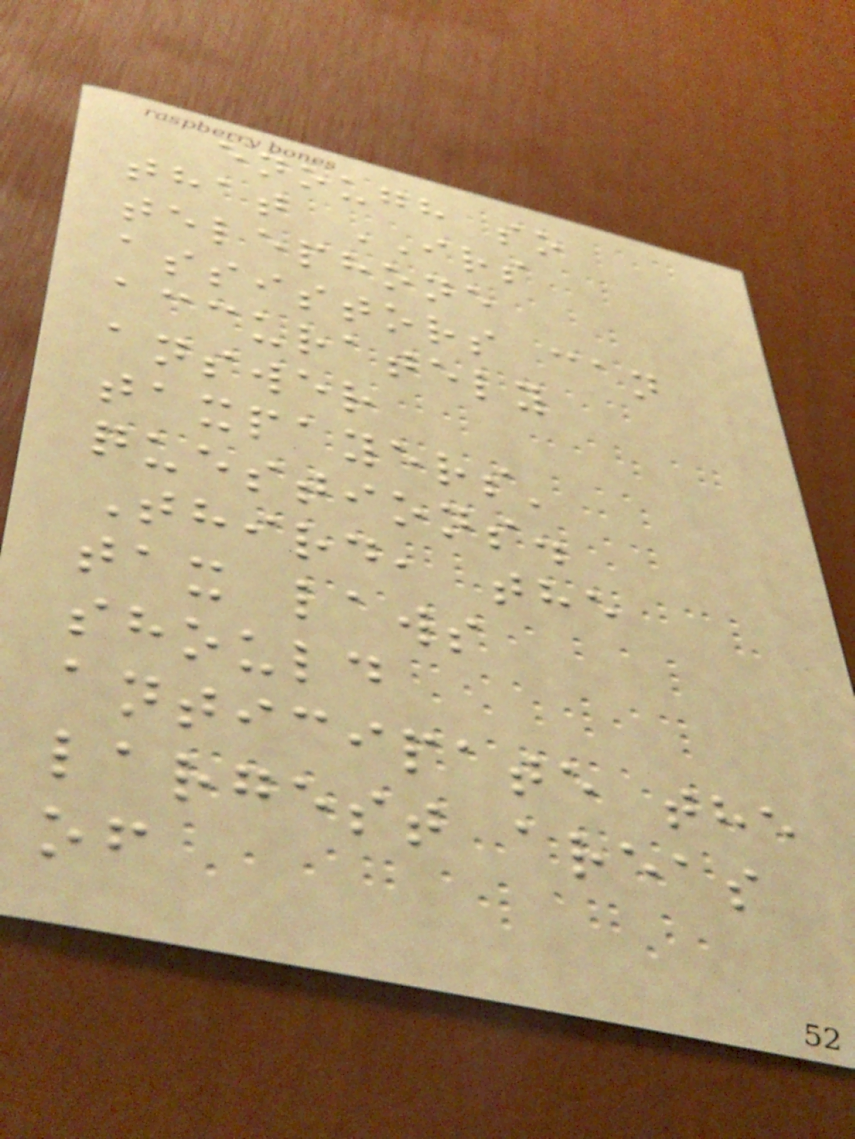enough so
that IRS
telephone
assistors can
accurately
answer
taxpayers'
questions.
Third, the
tax laws
should
anticipate the
largest areas
of
